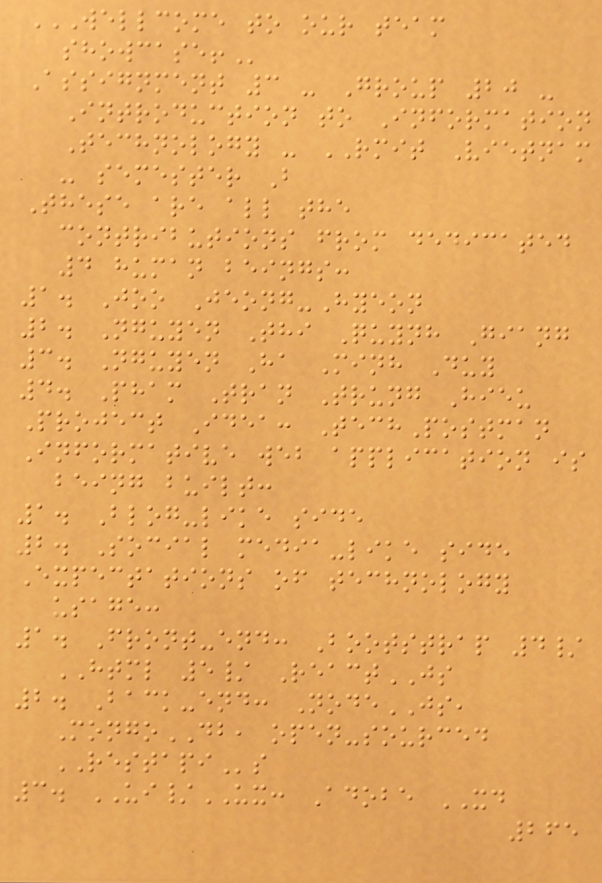WELLCOME TO OUR TEAM
SHOWCASE!
Assignment 3 - Group 20 -
Introduction to Information
Technology - RMIT Vietnam
- semester B
These are all the
contributions from dedicated
4 human beings:
1. Joo Jeong-Hyeon
2. Nguyen Thi Quynh Giang
3. Nguyen Ha Minh Duy
4. Pham Tran Trung Hieu
Project Idea: TechPostman
Informative web application is
being built:
1. Blog-like side
2. Social media-like side
Expectations of technology
usage:
1. Front-end: Bootstrap 4/
HTML 5/ ReactJS
2. Back-end: NodeJS,
MongoDB, open-sourced
RESTAPIs
3. UI/UX: Adobe XD
265
